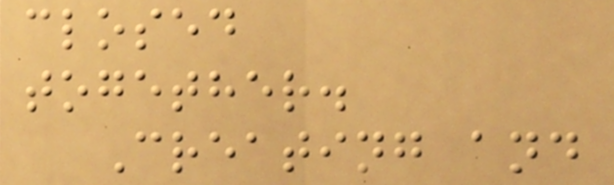closed
together.
Creating and
